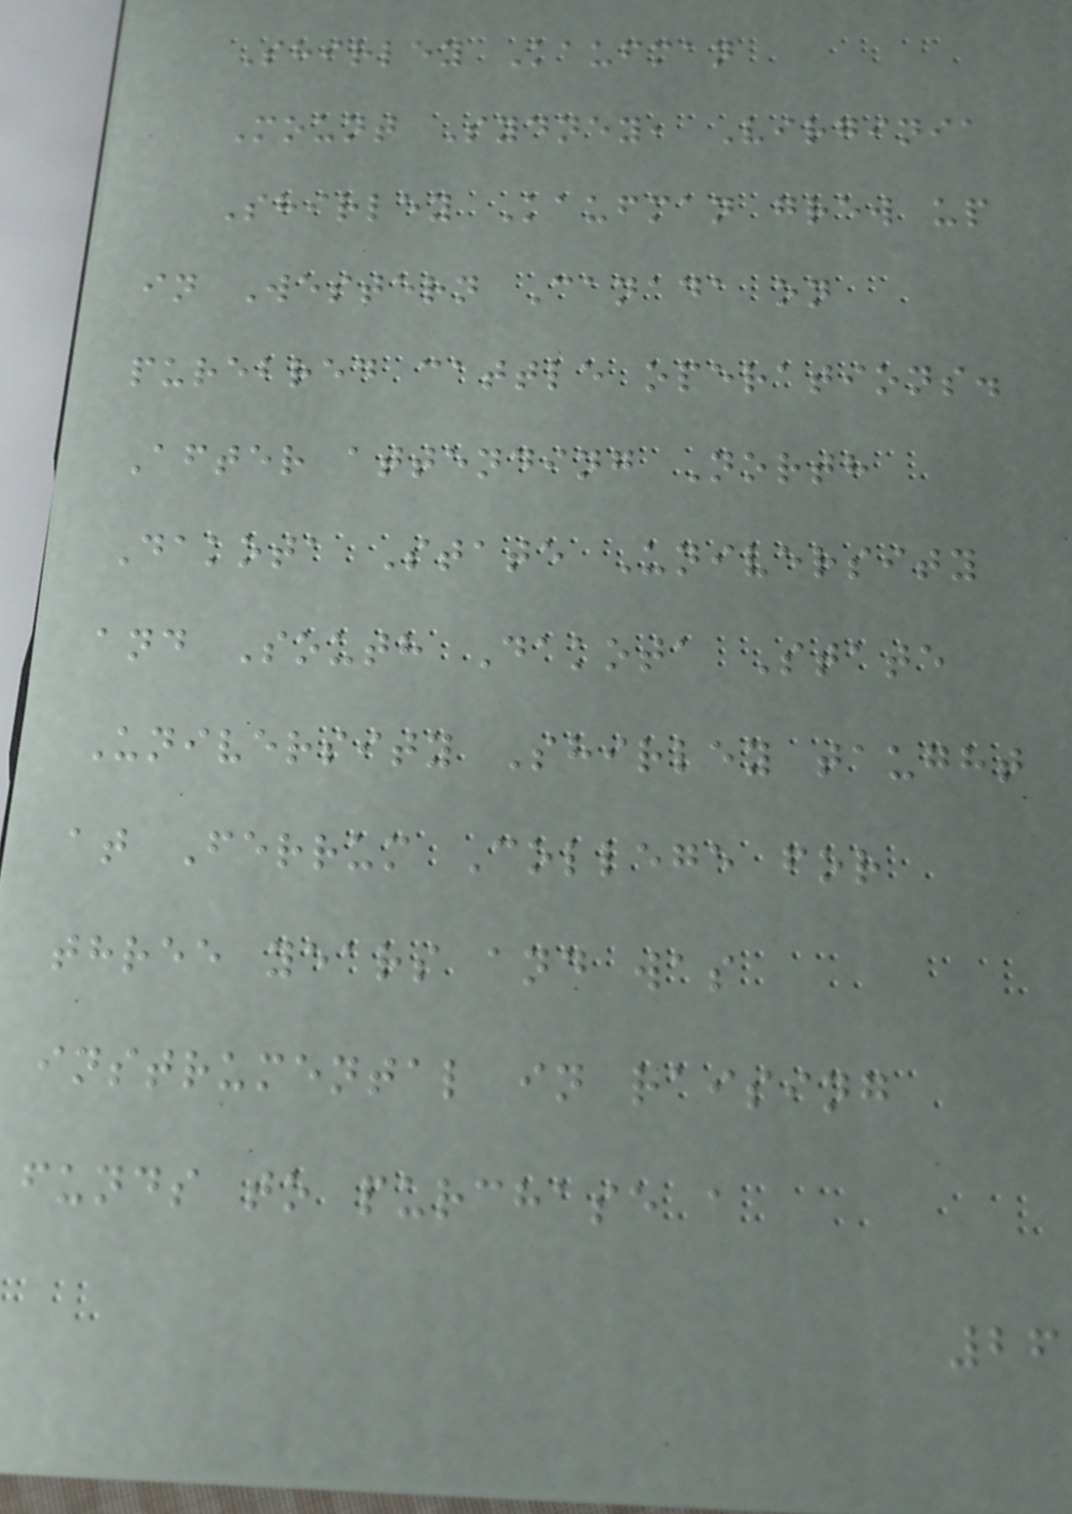Shirley Kaufman
Mount Sydney, Virginia
Shirley Kaufman grew up
in Western Canada on
purebred cattle operations.
After attending North
Dakota State University
and South Dakota State
University Shirley taught
at Ferrum College for
three years and was
instrumental in raising
funds to purchase a
26
